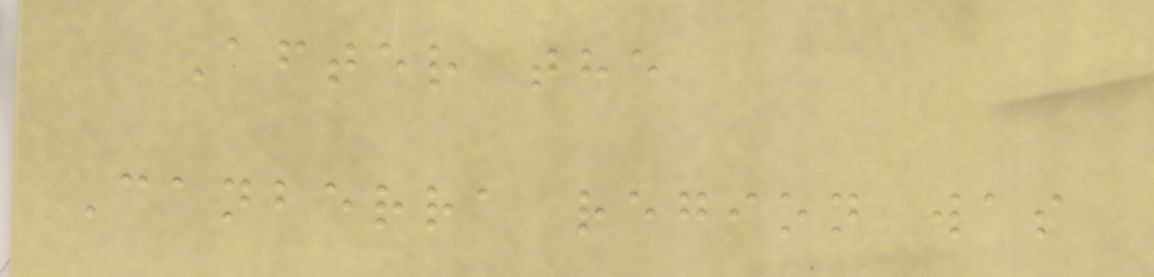After the
Canberra region was
